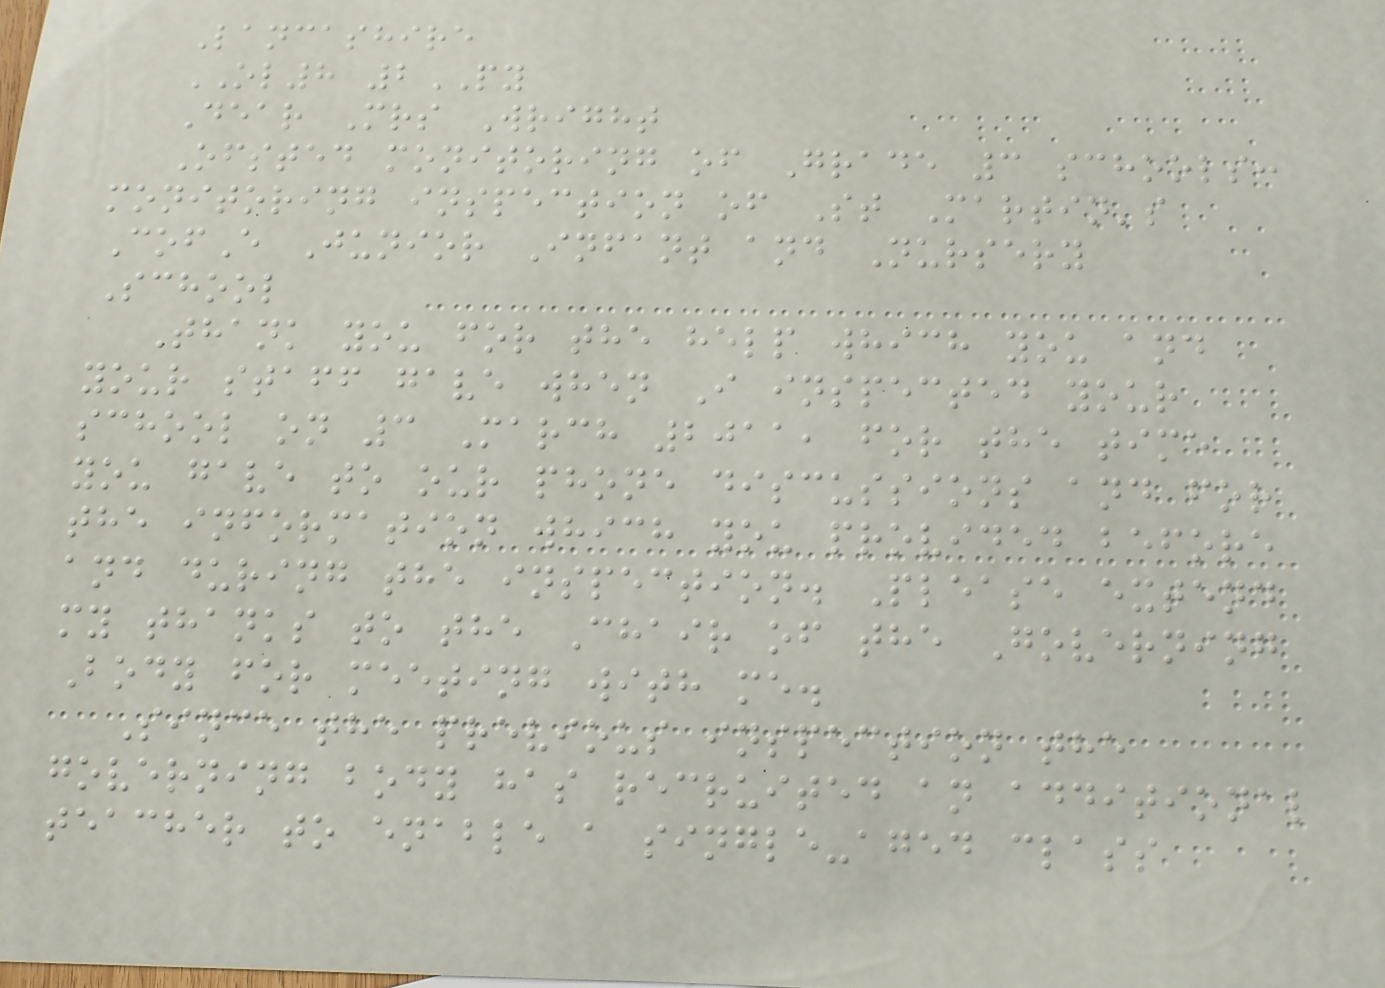Lancashire
OL8 2PY
Dear Mrs Wright
Ofsted monitoring of Grade 3 schools:
monitoring inspection of St Martin's
CofE Junior Infant and Nursery
School
Thank you for the help which you and
your staff gave when I inspected your
school on 3 March 2011, for the time
you gave to our phone discussions and for
the information which you provided before
and during the inspection. Please extend
my thanks to the Chair of the Governing
Body for meeting with me.
Since the previous inspection the
governing body has recruited an additional
teacher to enable a single-aged class
